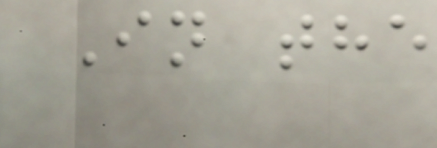In the
